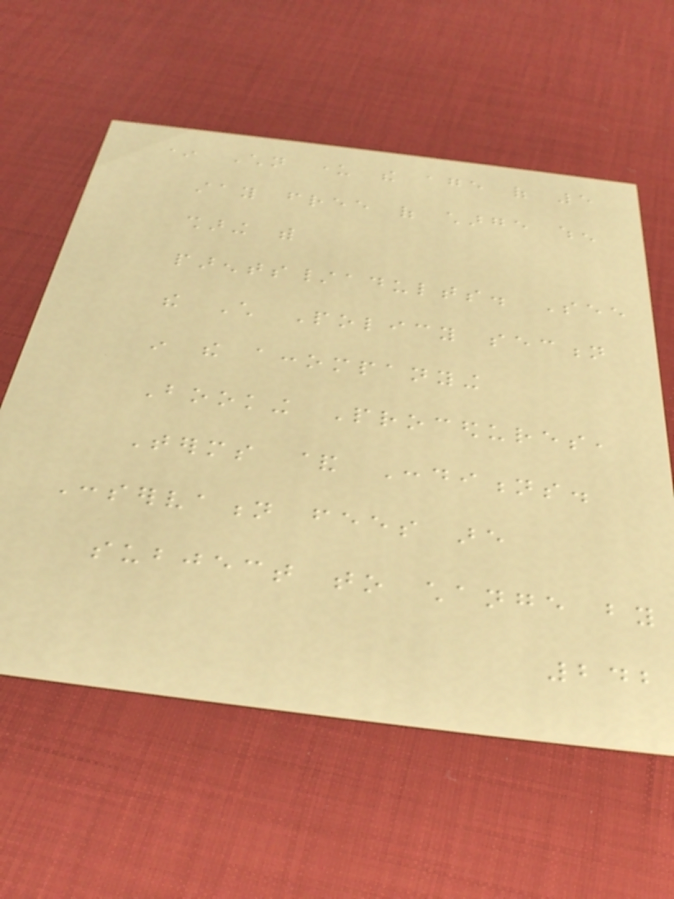* Children under the age of 5
stay free of charge when
sharing with
parents/adults. See
the Child Policy section
in the accompanying
Booking Procedures,
Terms & Conditions.
Conservation fees are
subject to change by
242
